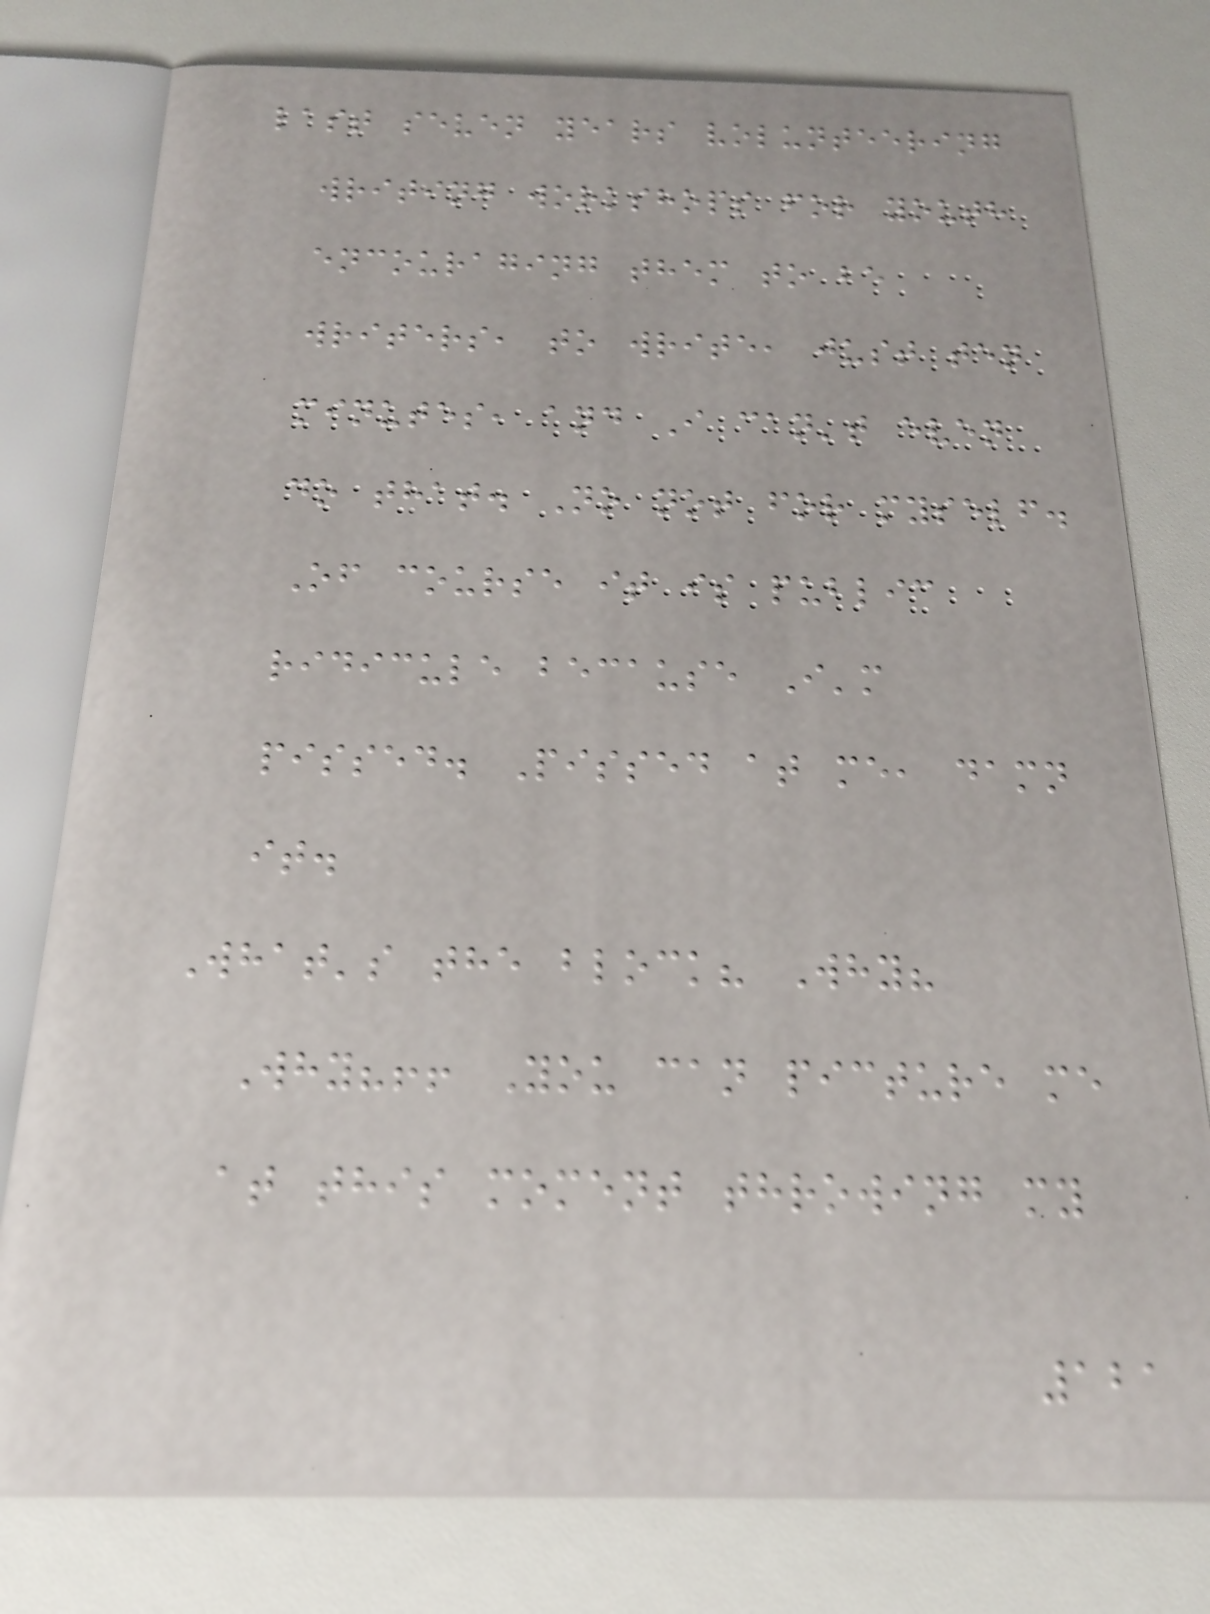last seven years volunteering
writing workshops for youth
encouraging them to be
writers, to write, just ten
minutes, and I can't even
do that. No not for myself.
Of course it is public
ridicule because I'm
pissed. Pissed at me, damn
it.
What's the block? Why?
Why?!! You can picture me
at this moment throwing my
121
